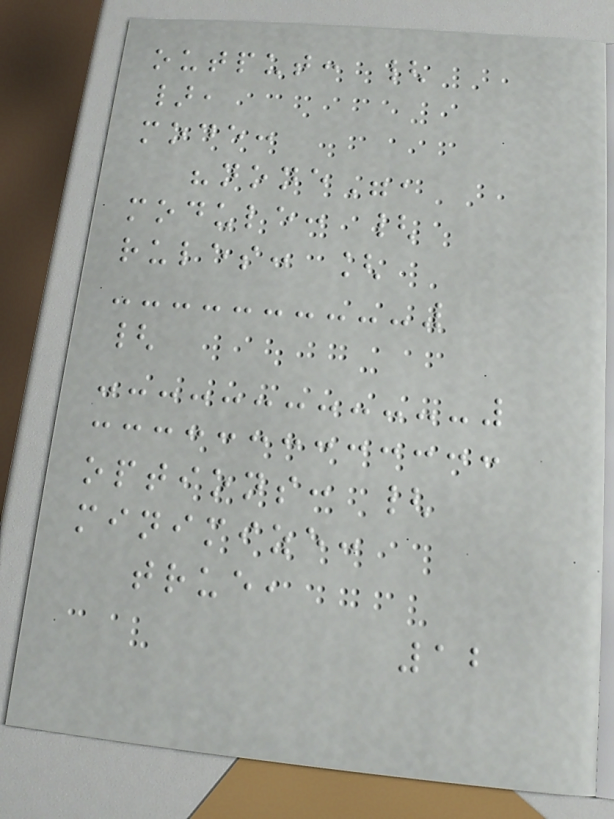output: {
},
mode:
"none",
module: {
rules: [
{
options: {
minimize:
true,
12
